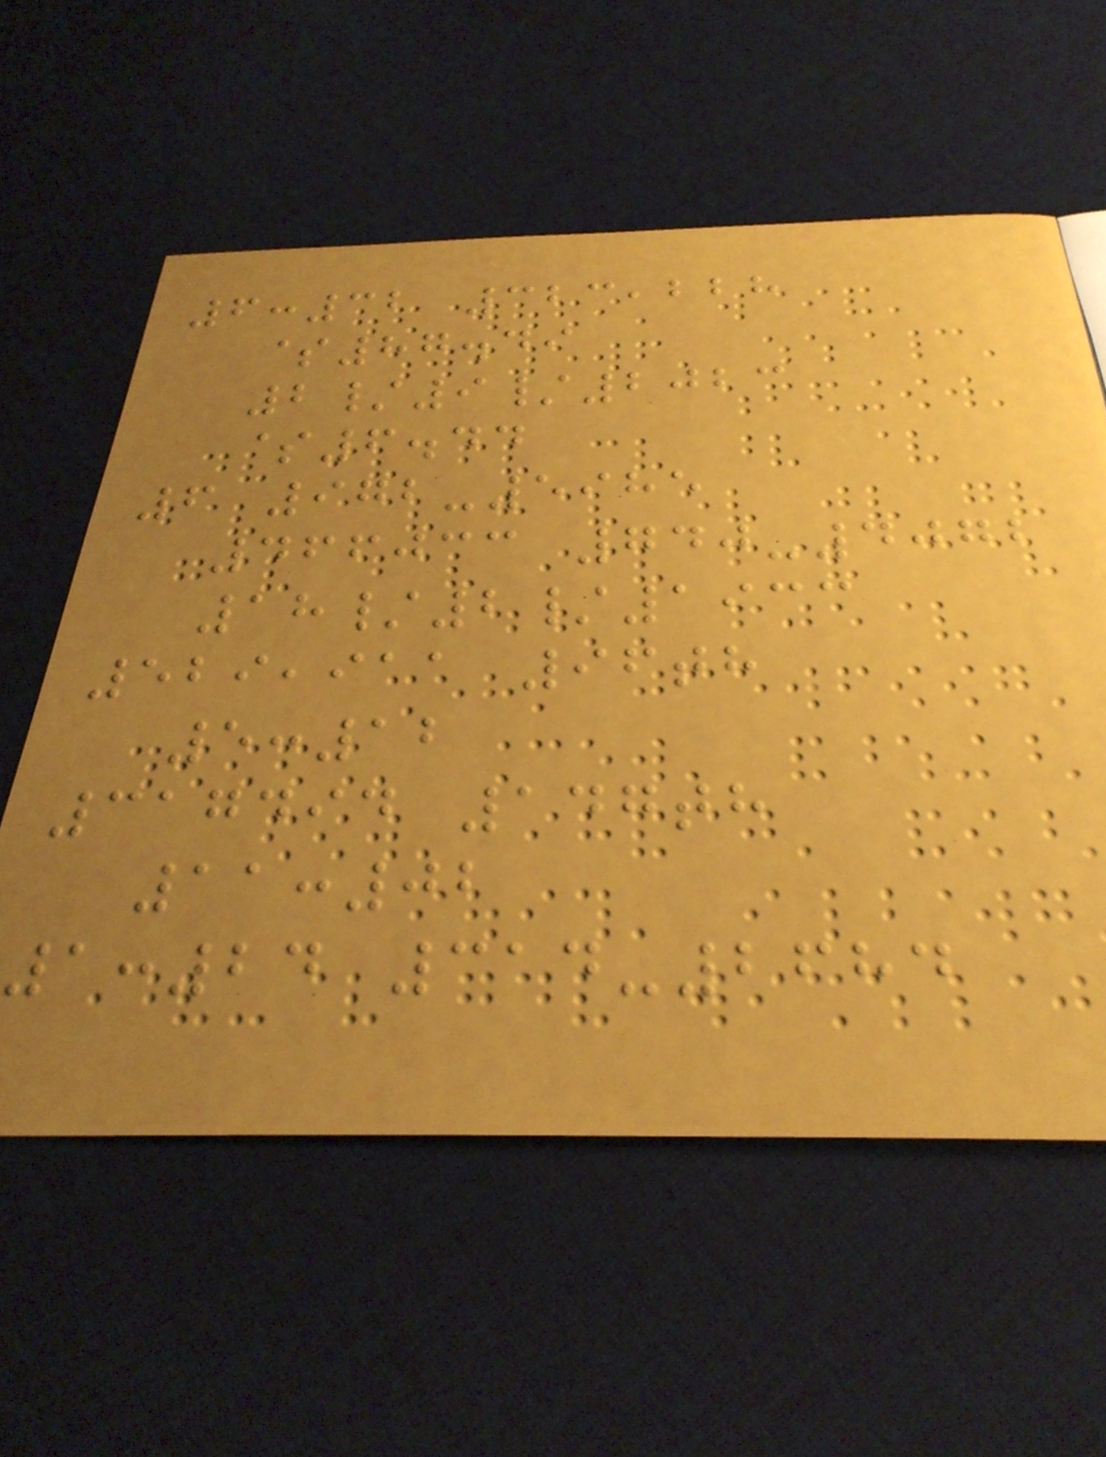6:32 323,228
$87.49
2/9/2023
$6.44
6 972-5985
466033 740-4072
18/2/1933
529,911 96th
5:12
317494 147th
11:02
1:24 314-2684
